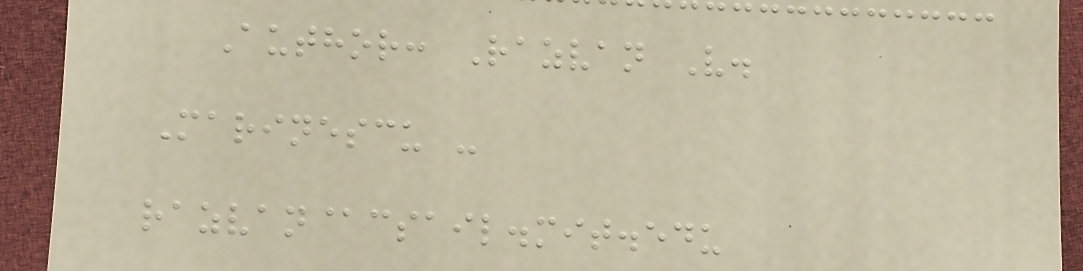Author: Razvan V.
Marinescu -
razvan@csail.mit.edu
